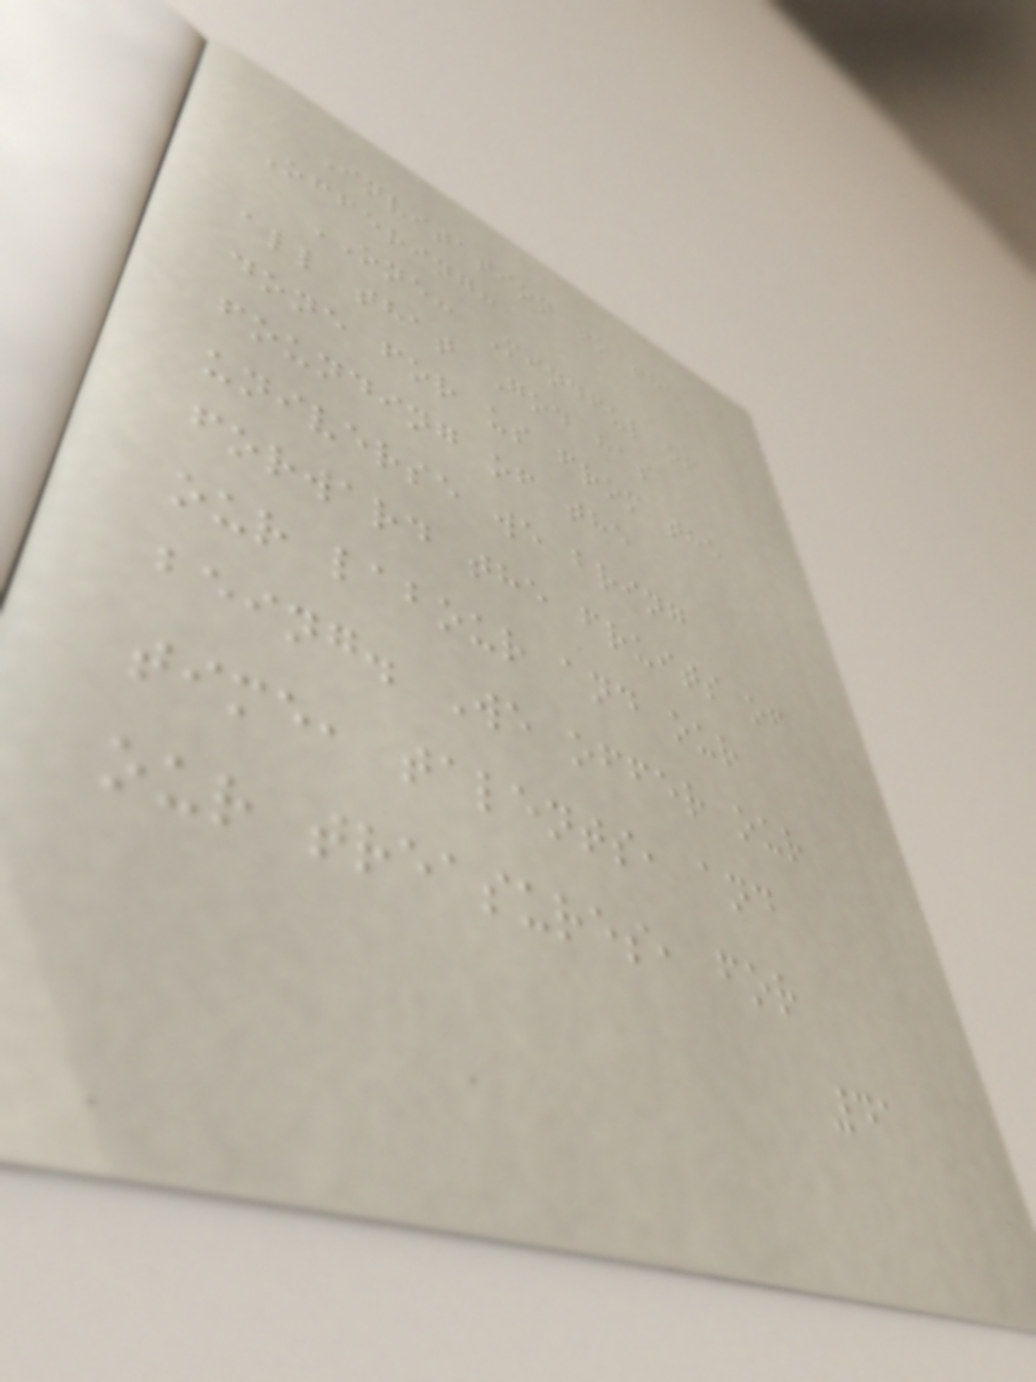Invitation to the
Offering:
ONE: Mindful of
all that God has
done for us from the
founding of the
universe we bring
forward the fruits of
our labour and our
being. We offer our
time, talents, and
our treasures, for
41
